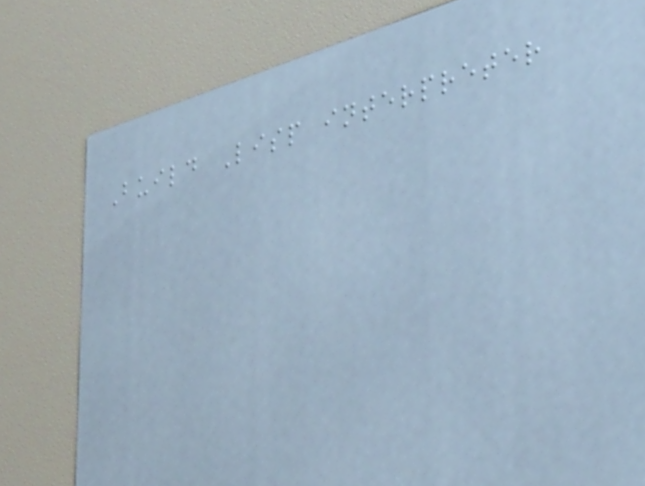Build Lisp interpreter
